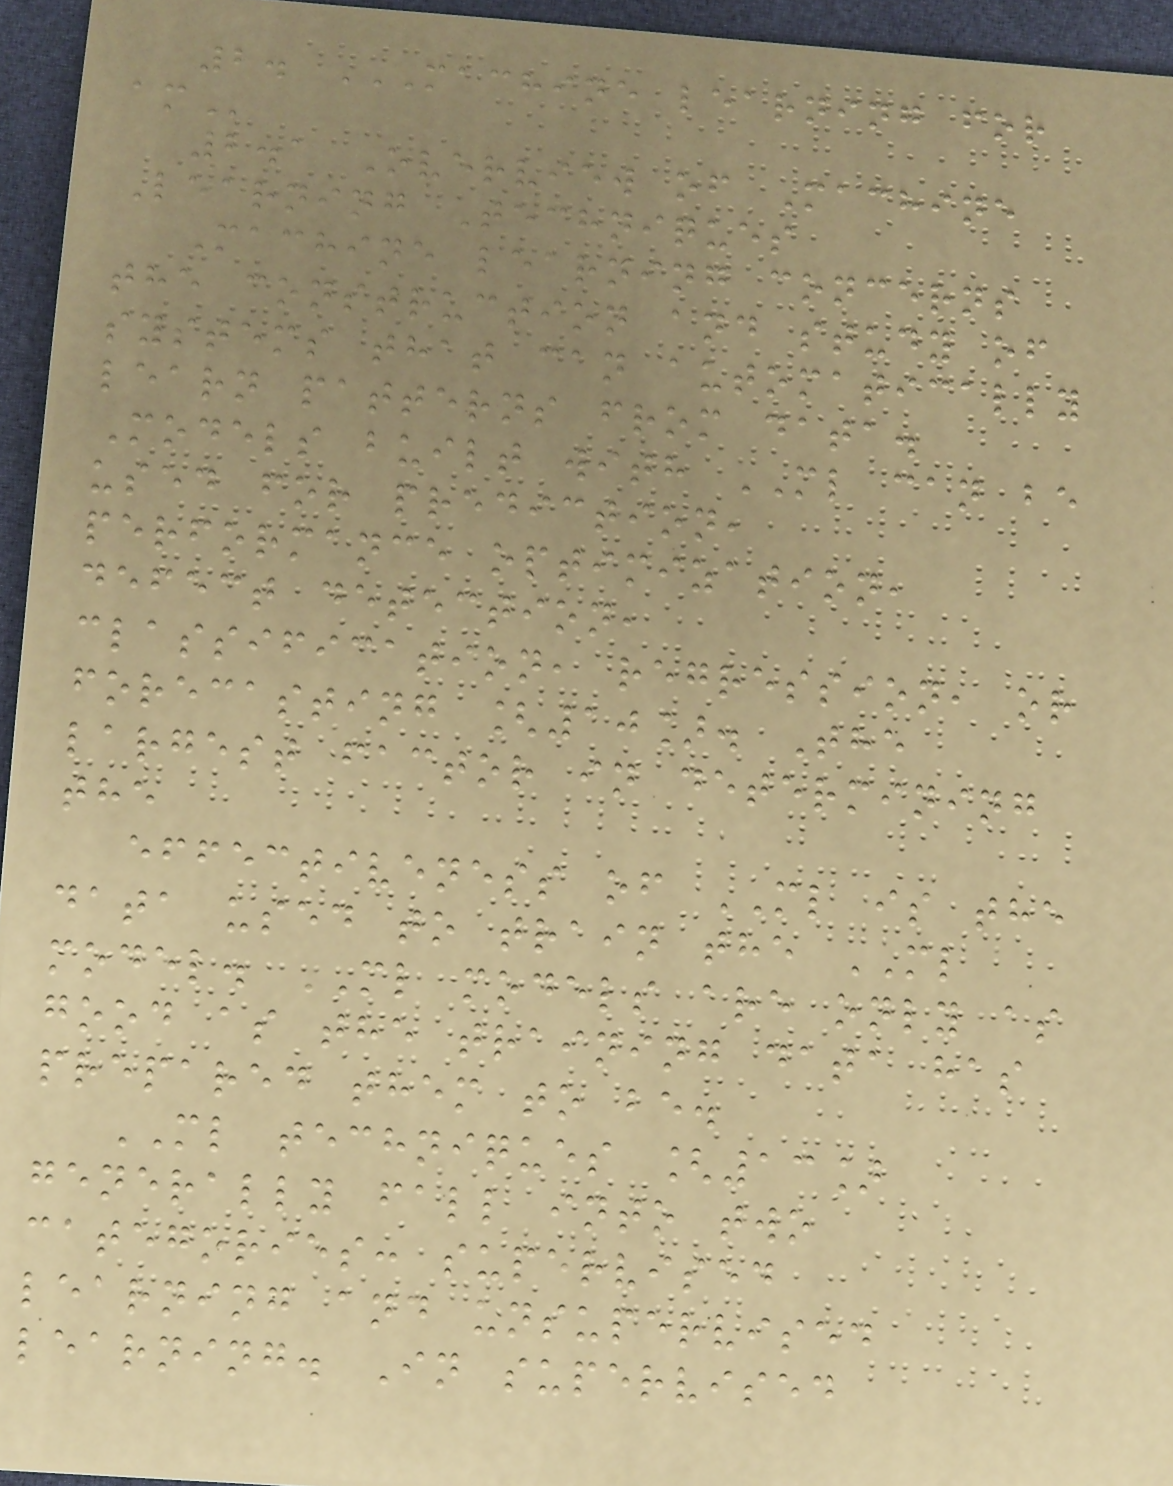2. MACHINE LEARNING FOR
AM
2.1 Overview of Machine
Learning Techniques
Machine learning concerns
the construction and study of
systems that can automatically
learn patterns from data.
Models built with ML can be
used for prediction,
performance optimization,
defect detection,
classification, regression, or
forecasting [10]. The
largest factor in determining
the
effectiveness of ML is the
data used to train the ML
model. ML models are only as
good as the training data has
prepared them to be.
ML techniques [13]
generally fall into two
categories: supervised
learning and unsupervised
learning. In supervised
